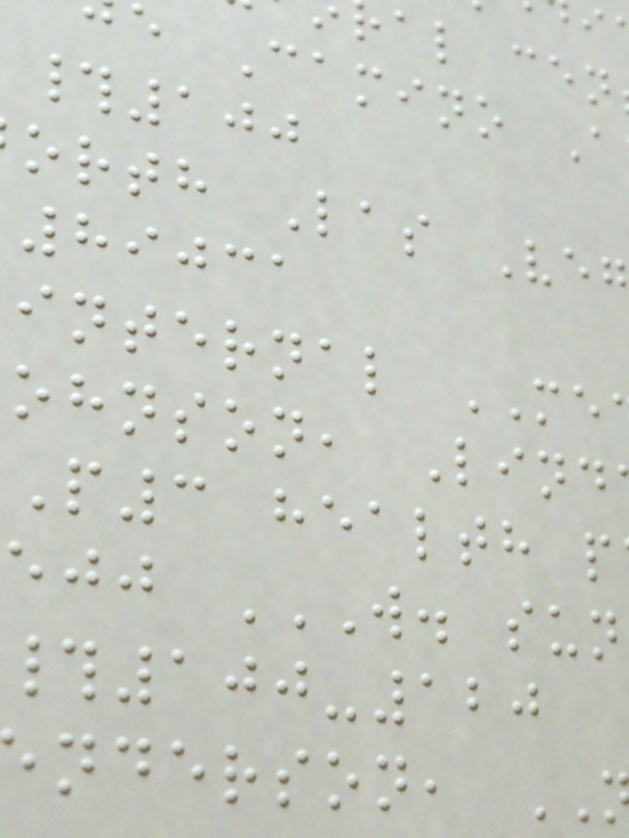e Camino A
#100
orth Las Veg
89031
internal ME
ohnson, Lind
P3 health
#100-120
nderson,
